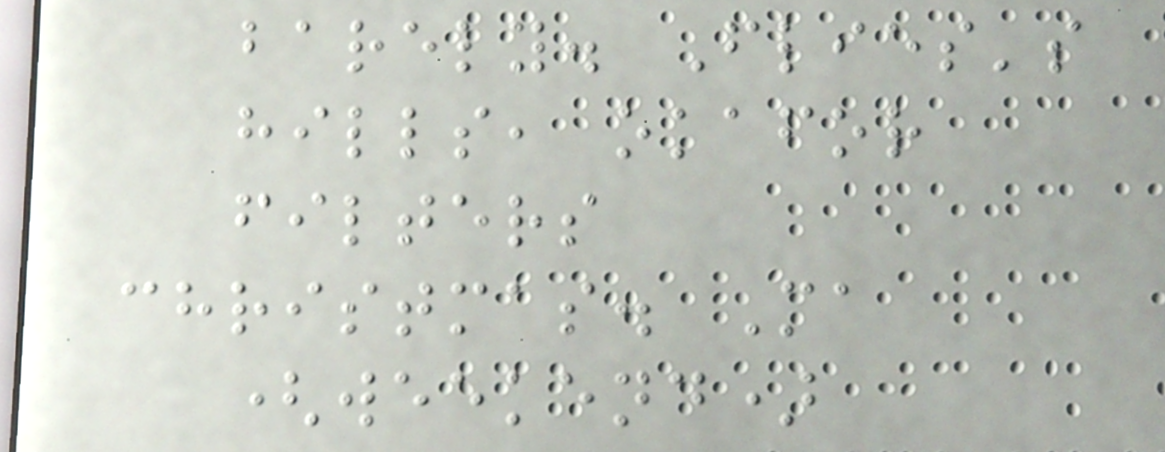barely. Flies's
hills, okafor
filters
christmas. Ma
(weekend)
